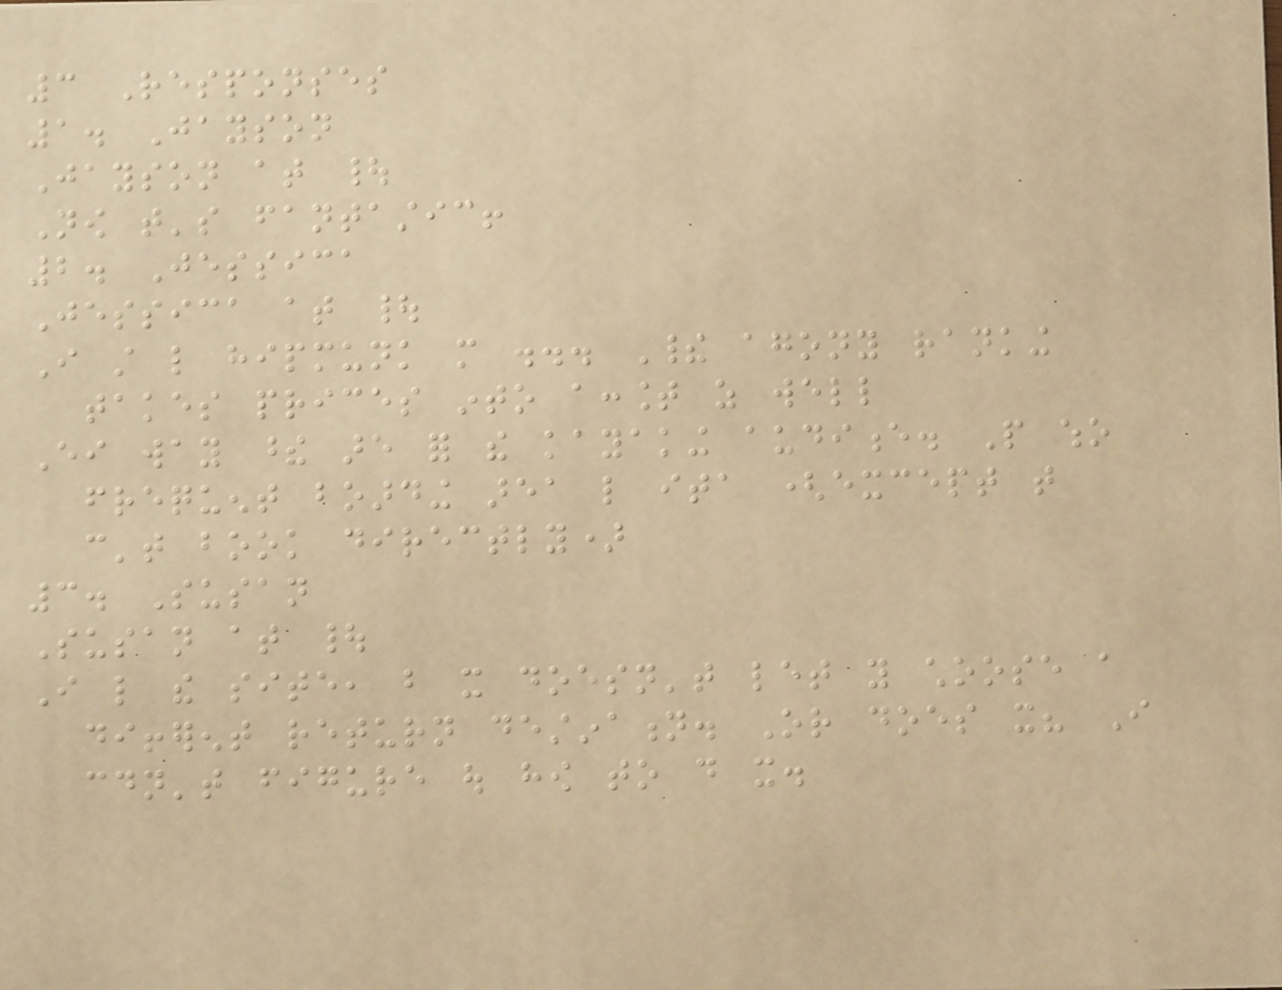3 Responses
1. Jayson
Jayson at |
Now that's fantastic!
2. Jessica
Jessica at |
I still like hipmunk more ... Their agony ranking
takes prices into account as well
Either way these are for the kayaking audience. People who
frequent boarding area like ita (except that
can't book directly)
3. Susan
Susan at |
I like the site, but it doesn't let you choose a
different return destination. Or does it? I
couldn't figure out how to do it.
